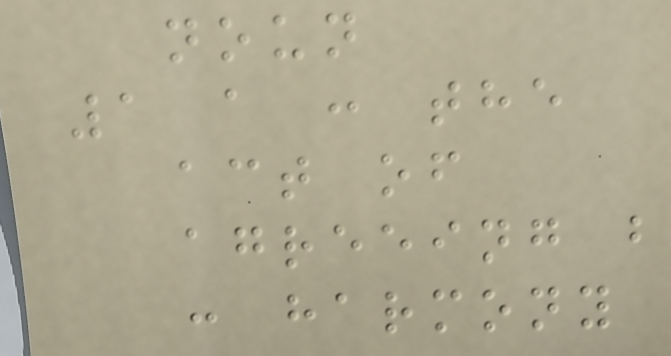noun
1 a : the
act of
agreeing b
: harmony
